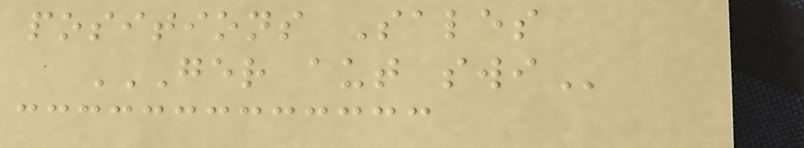positions Sales
GER AUT SWI
